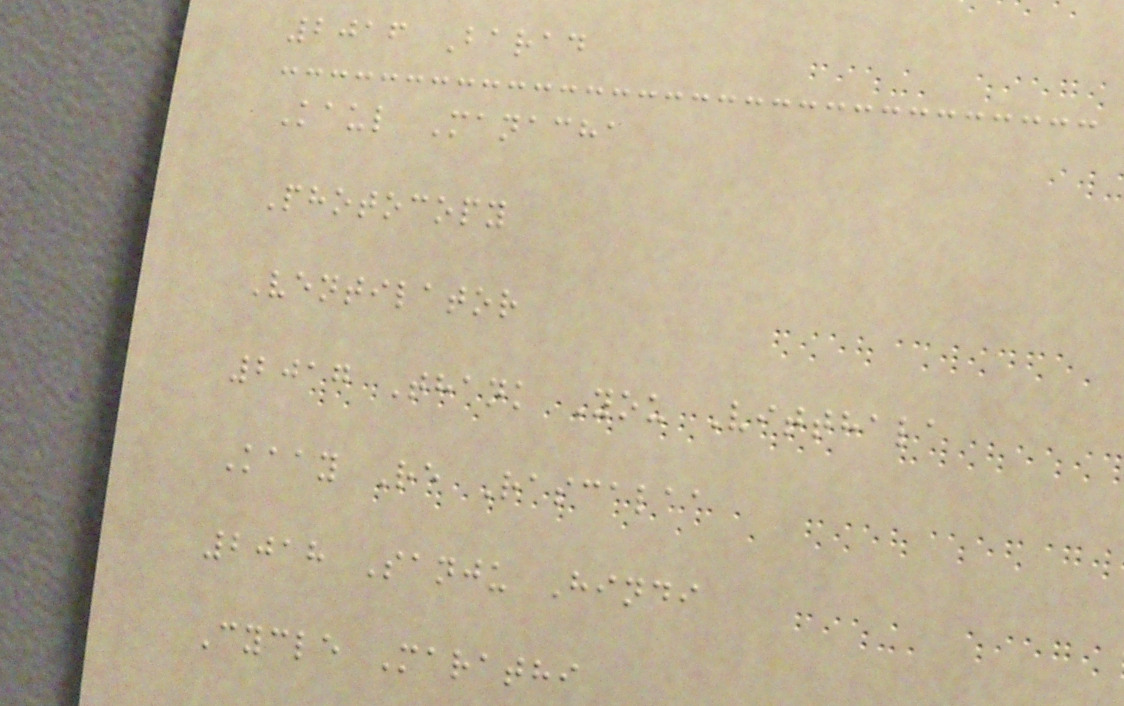2016 Barad
Kaul Manacha
Photocopy
Ventilator
2017 Thank You Vitthala
Kaay Re Rascalaa
2018 Sanju Hindi
Cycle Marathi
